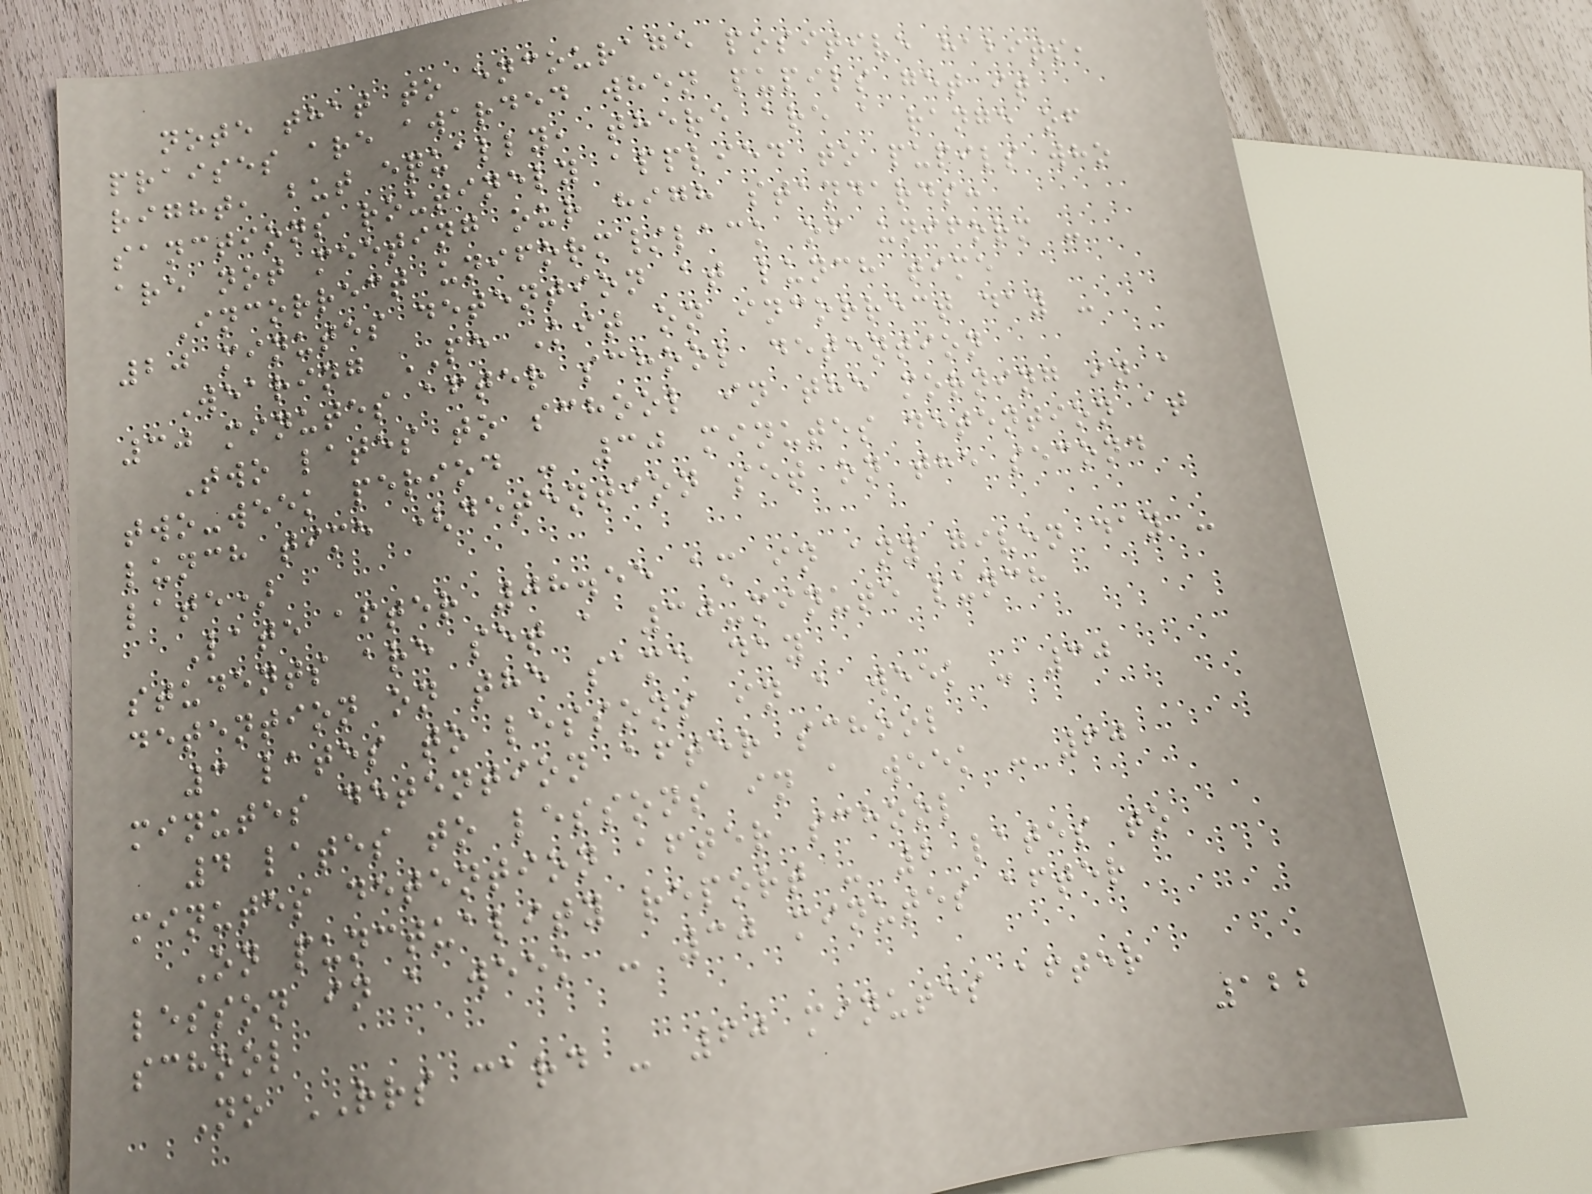note that to encourage positive habits,
praises are awarded when pupils get it
right, but equally, there are a range of
sanctions routinely applied to pupils who
are not meeting our high standards:
Incorrect uniform/lack of uniform -
20 minutes detention at lunch time
Wearing PE Kit on incorrect day -
30 minutes after school detention
Two lates to school in the morning in a
two-week period - 30 minutes detention at
lunch time (detention set on the second
late)
Late after 08.55 am in any given day -
students are set a 30-minute lunch
detention on the same day
3 lates to lessons in a week - 30
minutes detention after school
4 lates to lessons in a week - 60
minutes detention after school
On punctuality report - 2 lates to
lesson in a week - 30 minutes after
school
No RRS card - 60 minutes after
122
